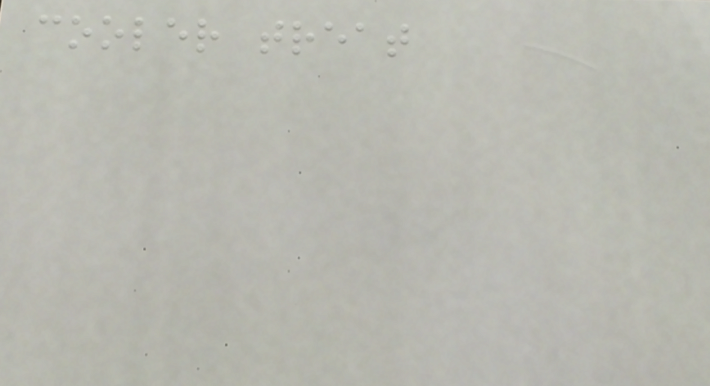cooler treat
